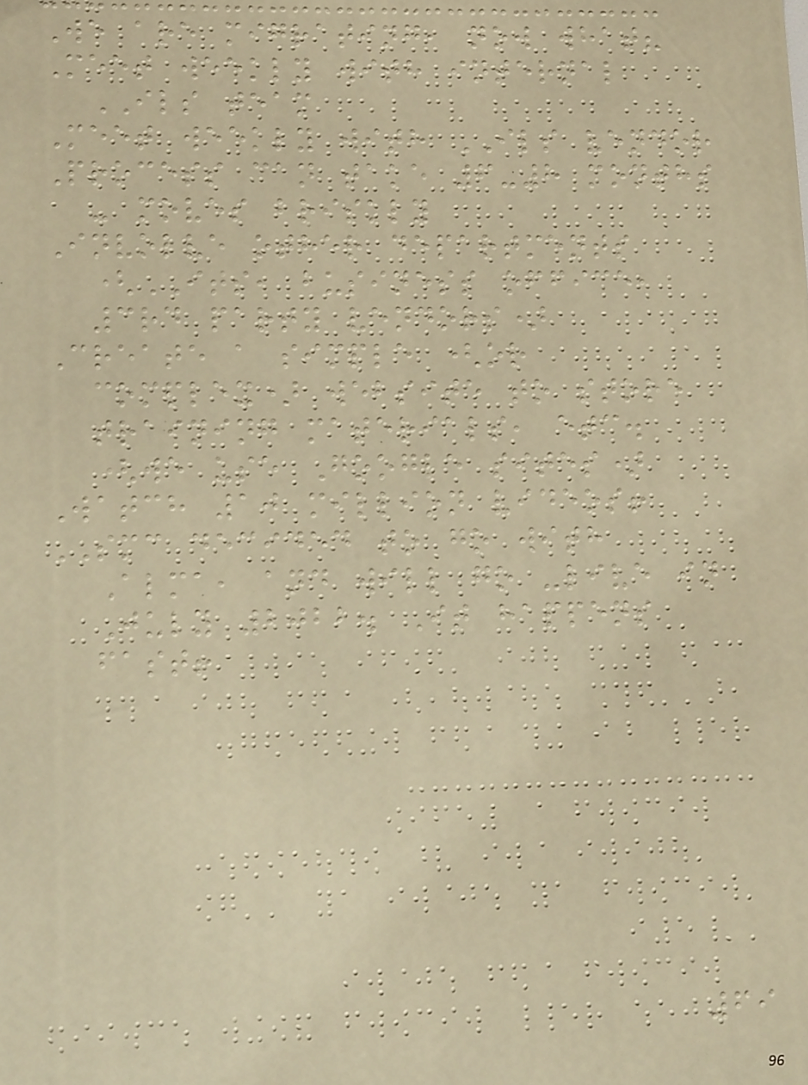We are migrating, now what?
Meet weekly with internal
ILS team
Meet weekly with ILS vendor
Process can take 6-8 months
- moves briskly
Involve other departments
(ITS, business office,
3rd party vendors)
Create a simple (or
complex) website to store
training materials, etc.
(we use Google sites)
Watch 10 million videos!
SMC decided to go with
Alma, and will go -live in
July 2022. It happens
fast!
69
